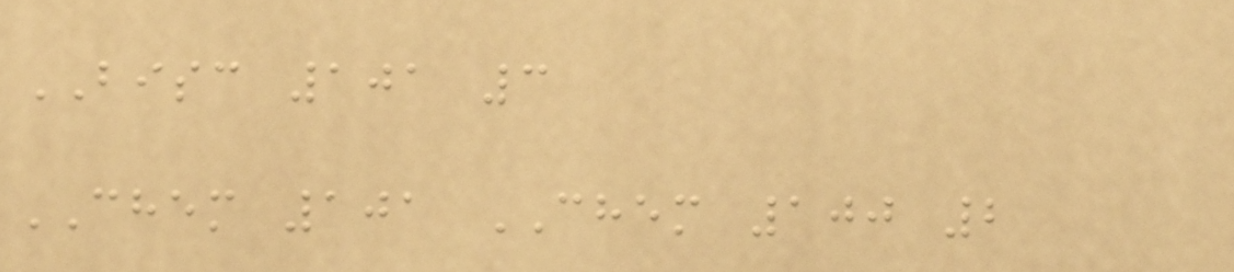BISC 101 3
CHEM 101 CHEM 100 2
